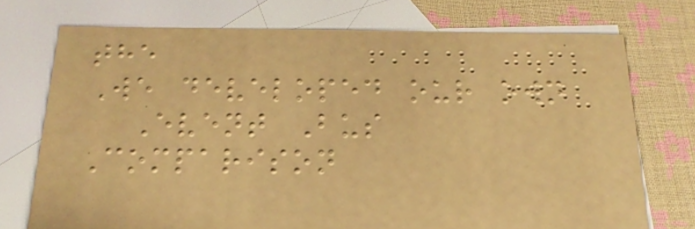the
We developed our own
Event Bus
Comparison
